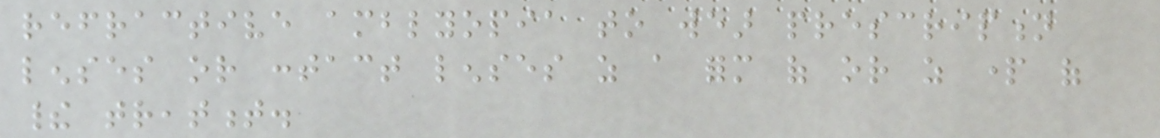refractive amblyopia to wear prescription
lenses or contact lenses as a form of or as part of
their treatment.
